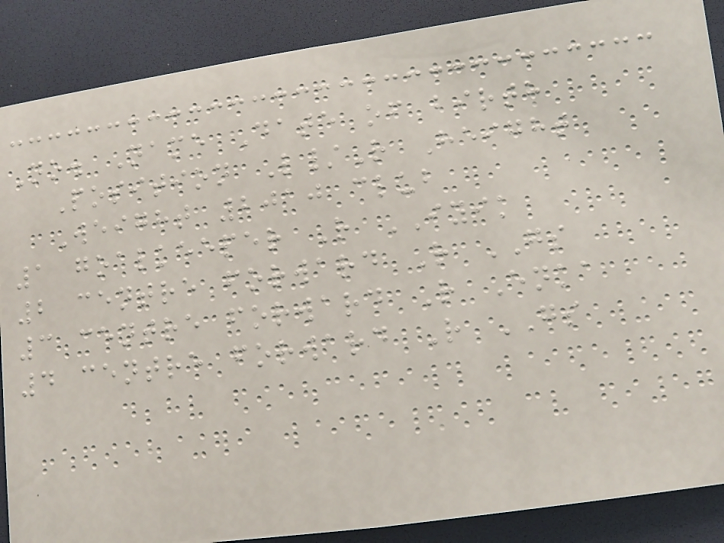No. Name Date of birth
Position L/R Height
Weight 2010 club
1 goalkeeper R IYIK
2 centre forward R GS
3 centre forward R Enka
4 centre forward R GS
